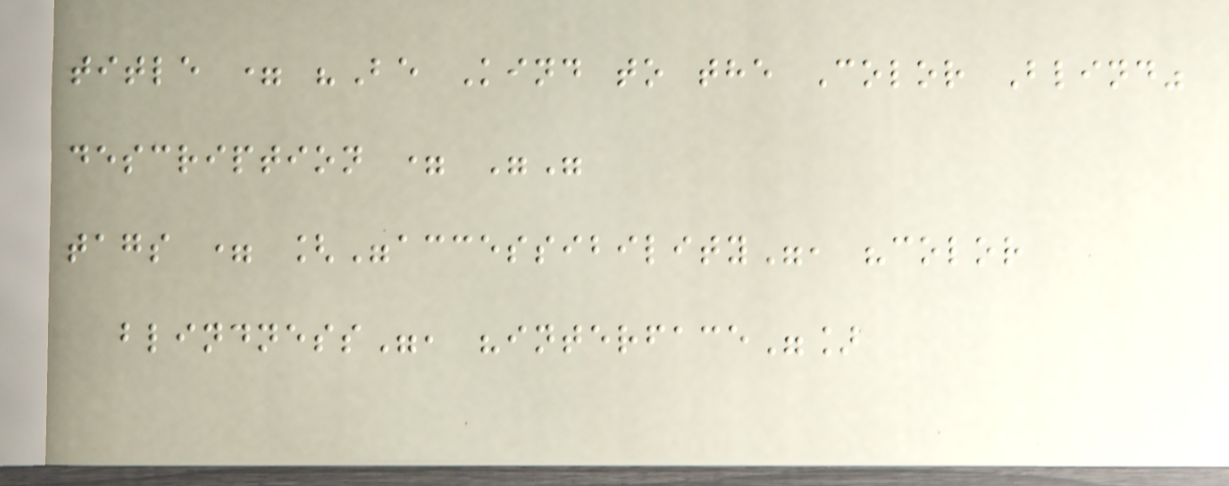title = "Be Kind to the Color Blind"
description = ""
tags = ["accessibility", "color
blindness", "interface"]
